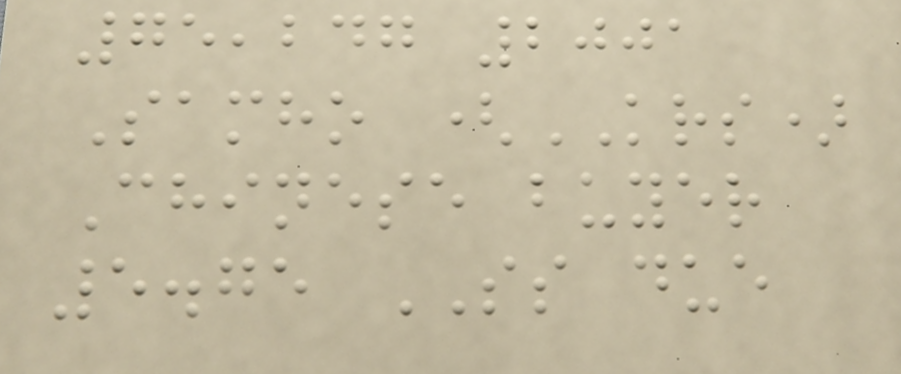75,247 2001
Samho (KRS)
Chinese buyer
5.75 SS due
